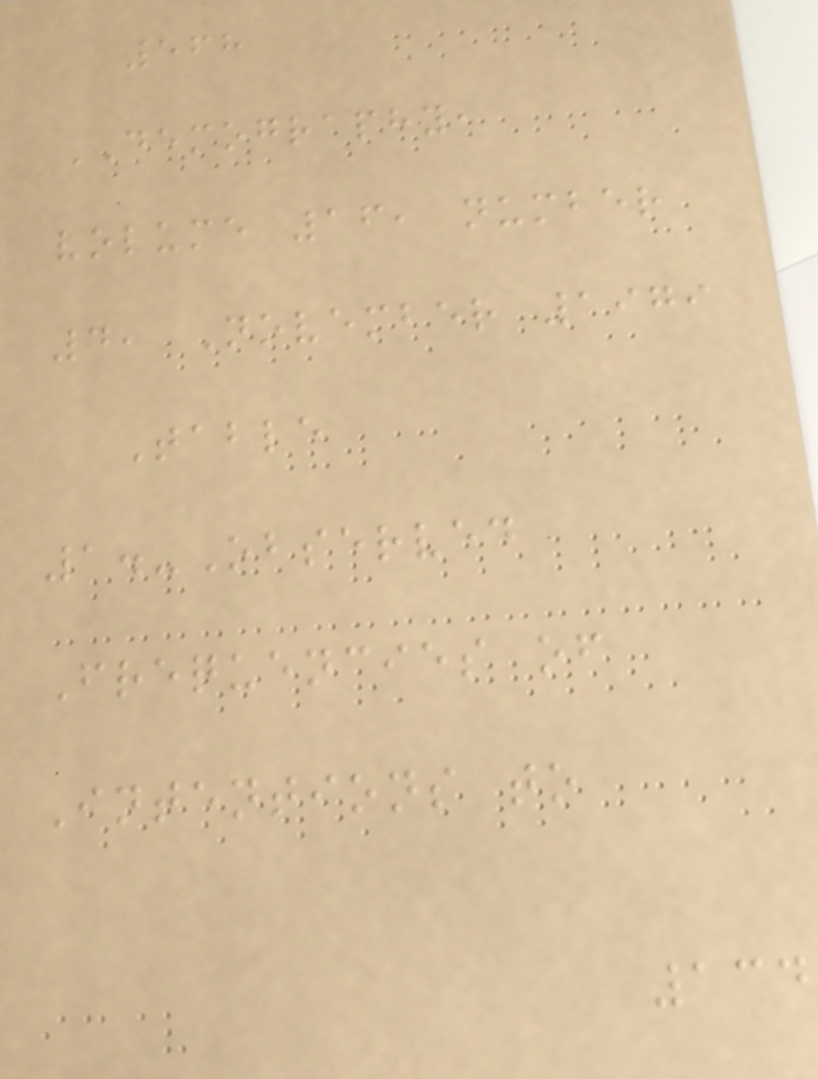568
DEMOGRAPHY,
volume 16, number
4, November 1979
Table
1.-Observed
Frequencies of
Intentions to
134
